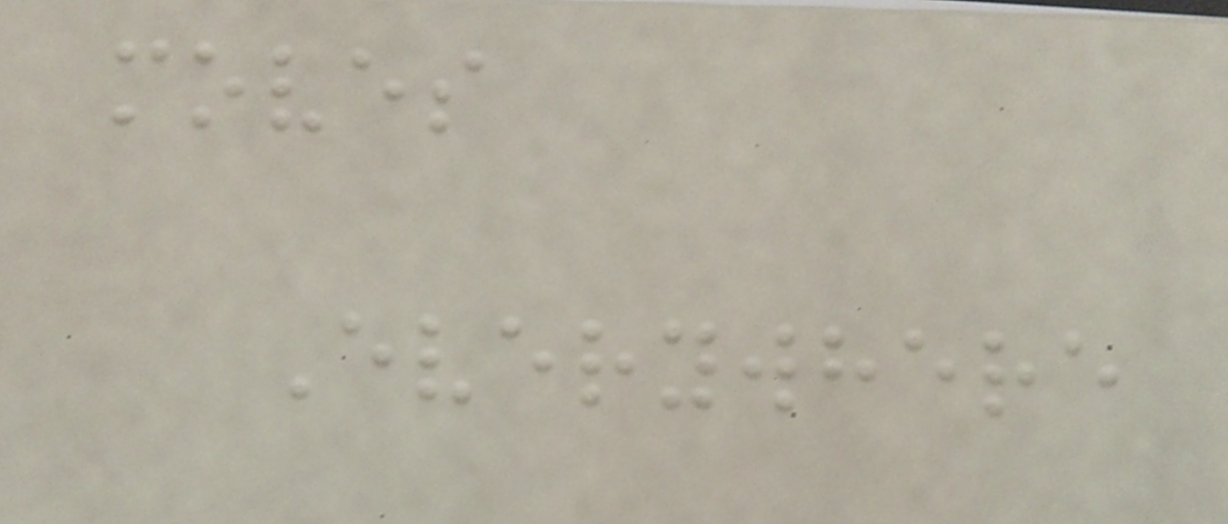moves
Everywhere
